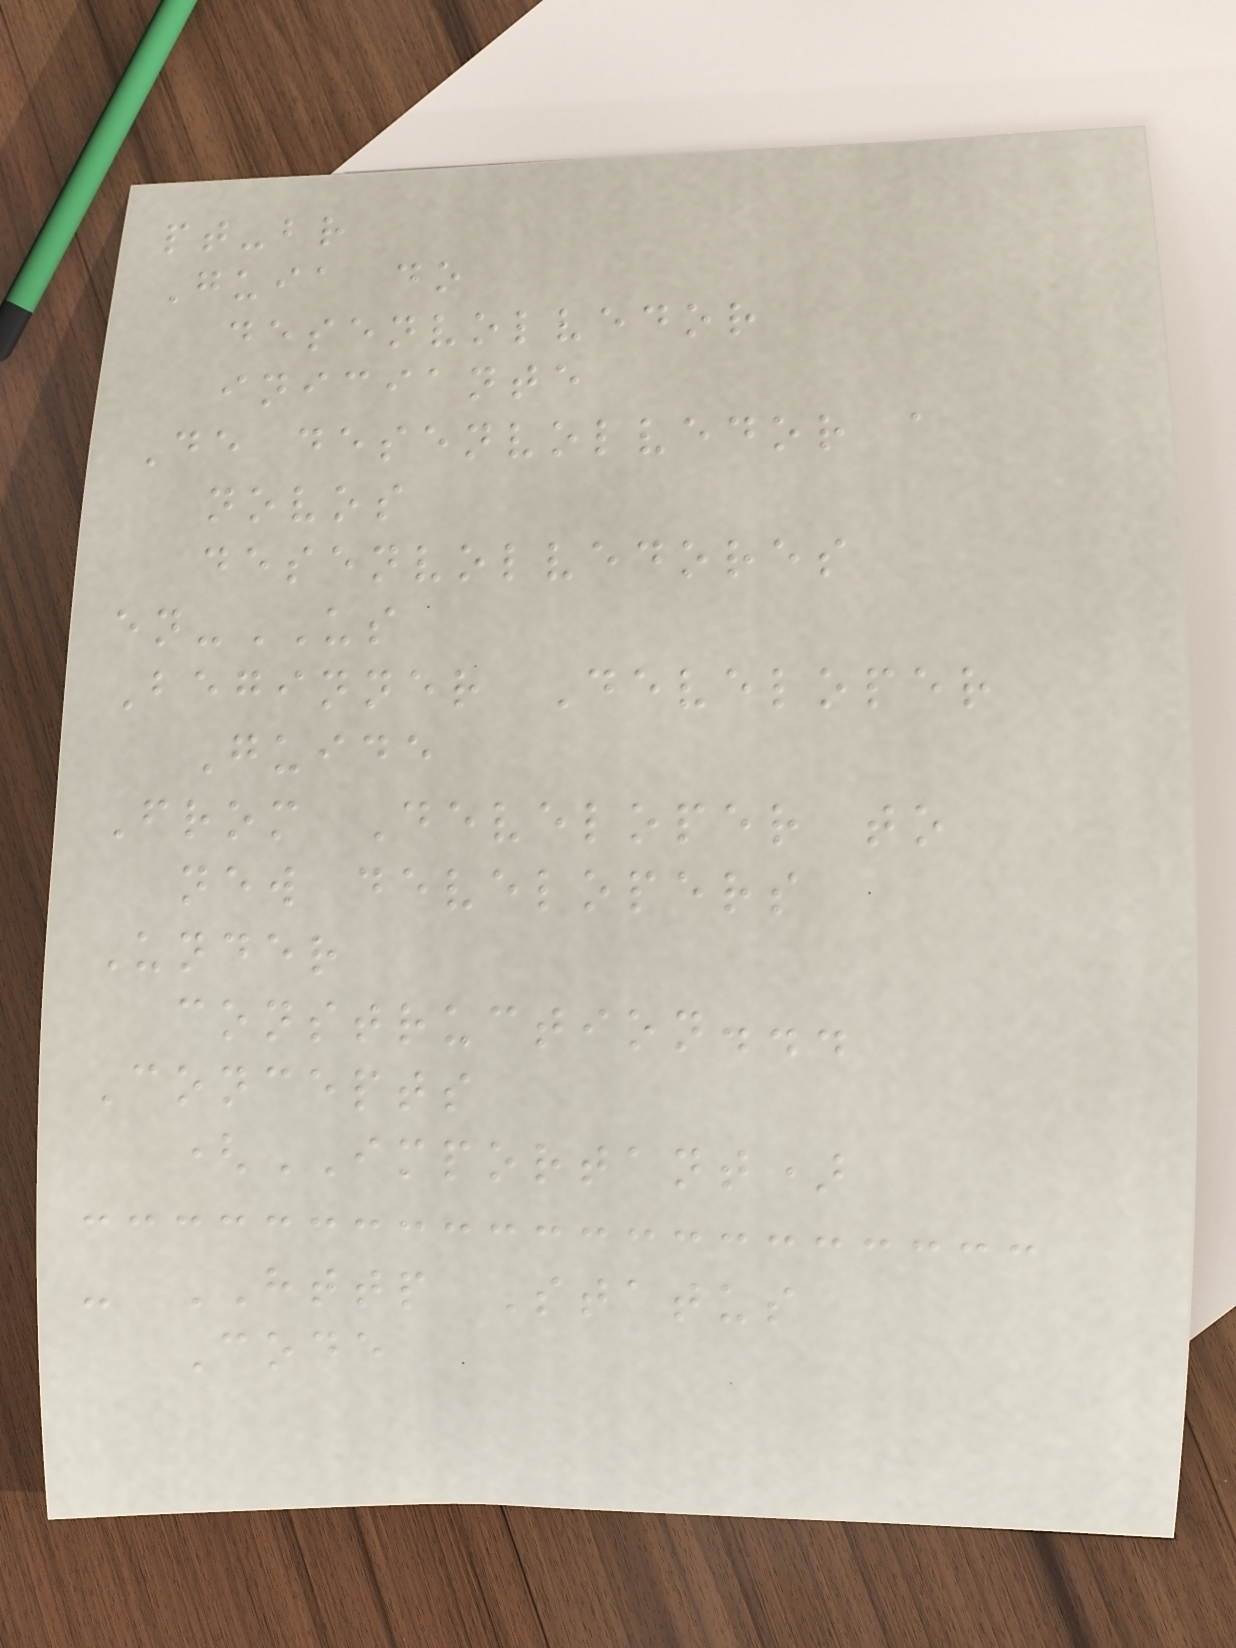pt-br
Guia do
desenvolvedor
iniciante
De desenvolvedor a
novos
desenvolvedores
en-US
Beginner Developer
Guide
From Developer to
new developers
Under
construction...
Concepts
(IMPORTANT)
- HTTP Status
Code
